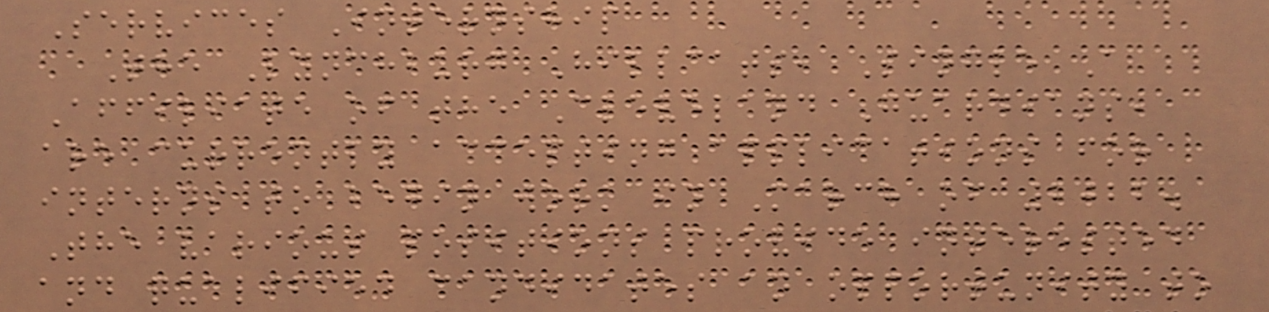Services Internship
The Lynchburg Hillcats, Single A
Affiliate of the Cleveland Guardians,
are currently accepting applications for
interns to begin work in March of 2022.
The various positions provide interested
and qualified candidates an opportunity to
